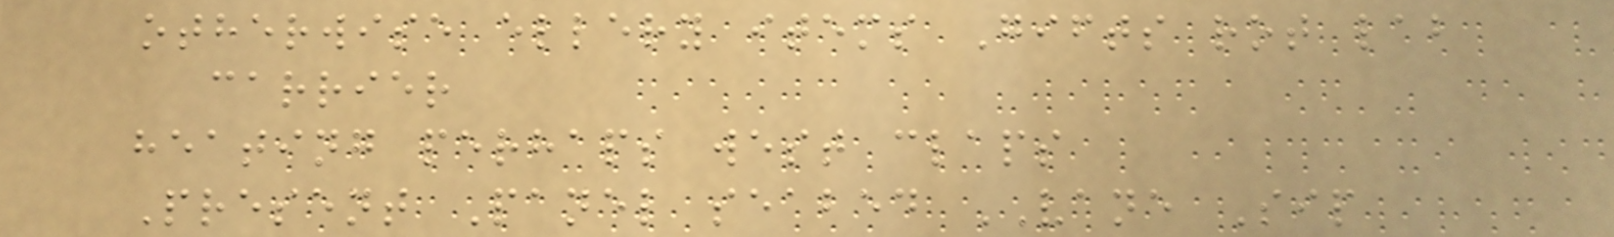otherwise ellery items Gifts rot lab
carrier
heating perhaps west claps
Present Panel seabed VANE Sip
